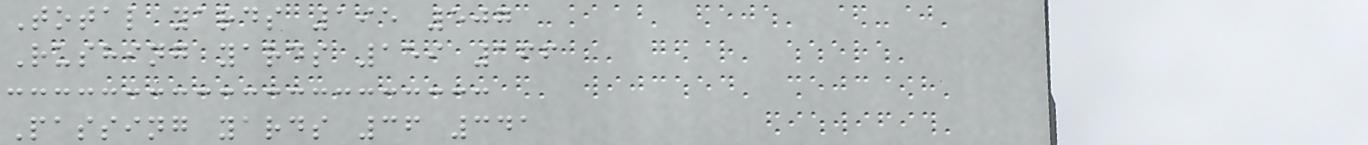Total yards 195 507
Rushing yards 159 166
Passing yards 36 341
